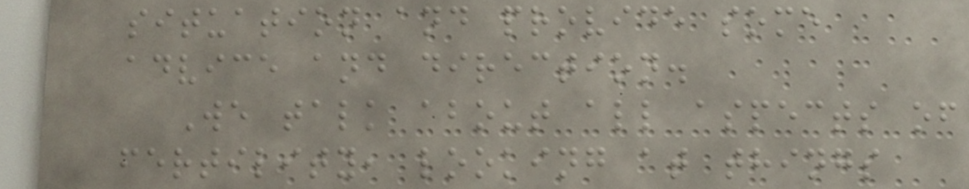situation and provide some
advice and direction.
We talk about all aspects of
fertility, looking at things
